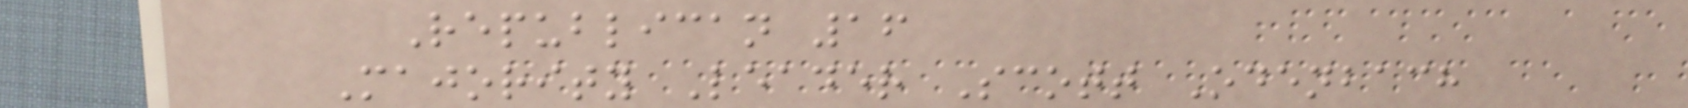Republican 16
Majority Leader Scott Odenbach
